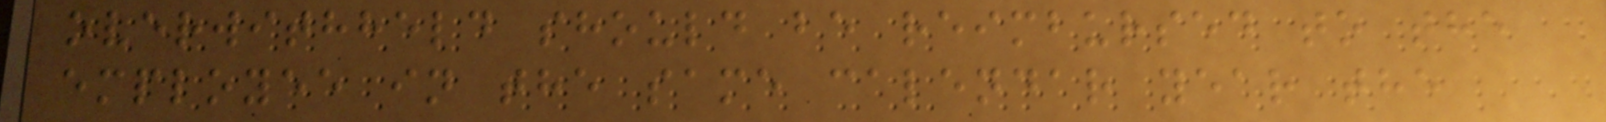overwithheld should be reimbursed to the
employee in the same calendar year the
